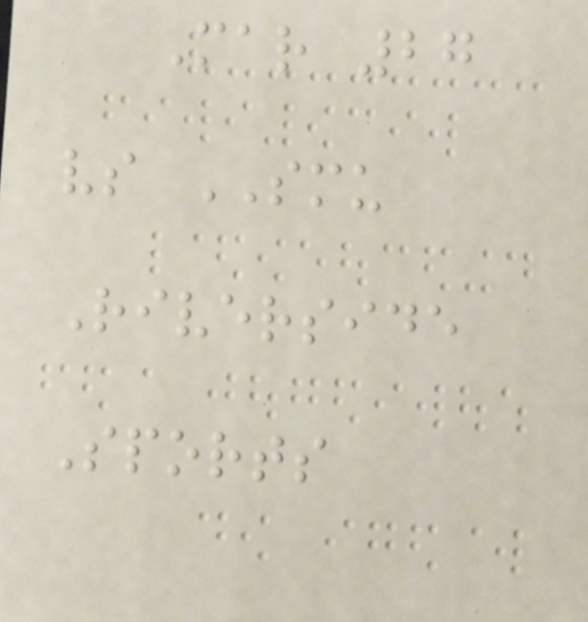Mar 27
vs SMU
Riverside
Sports
